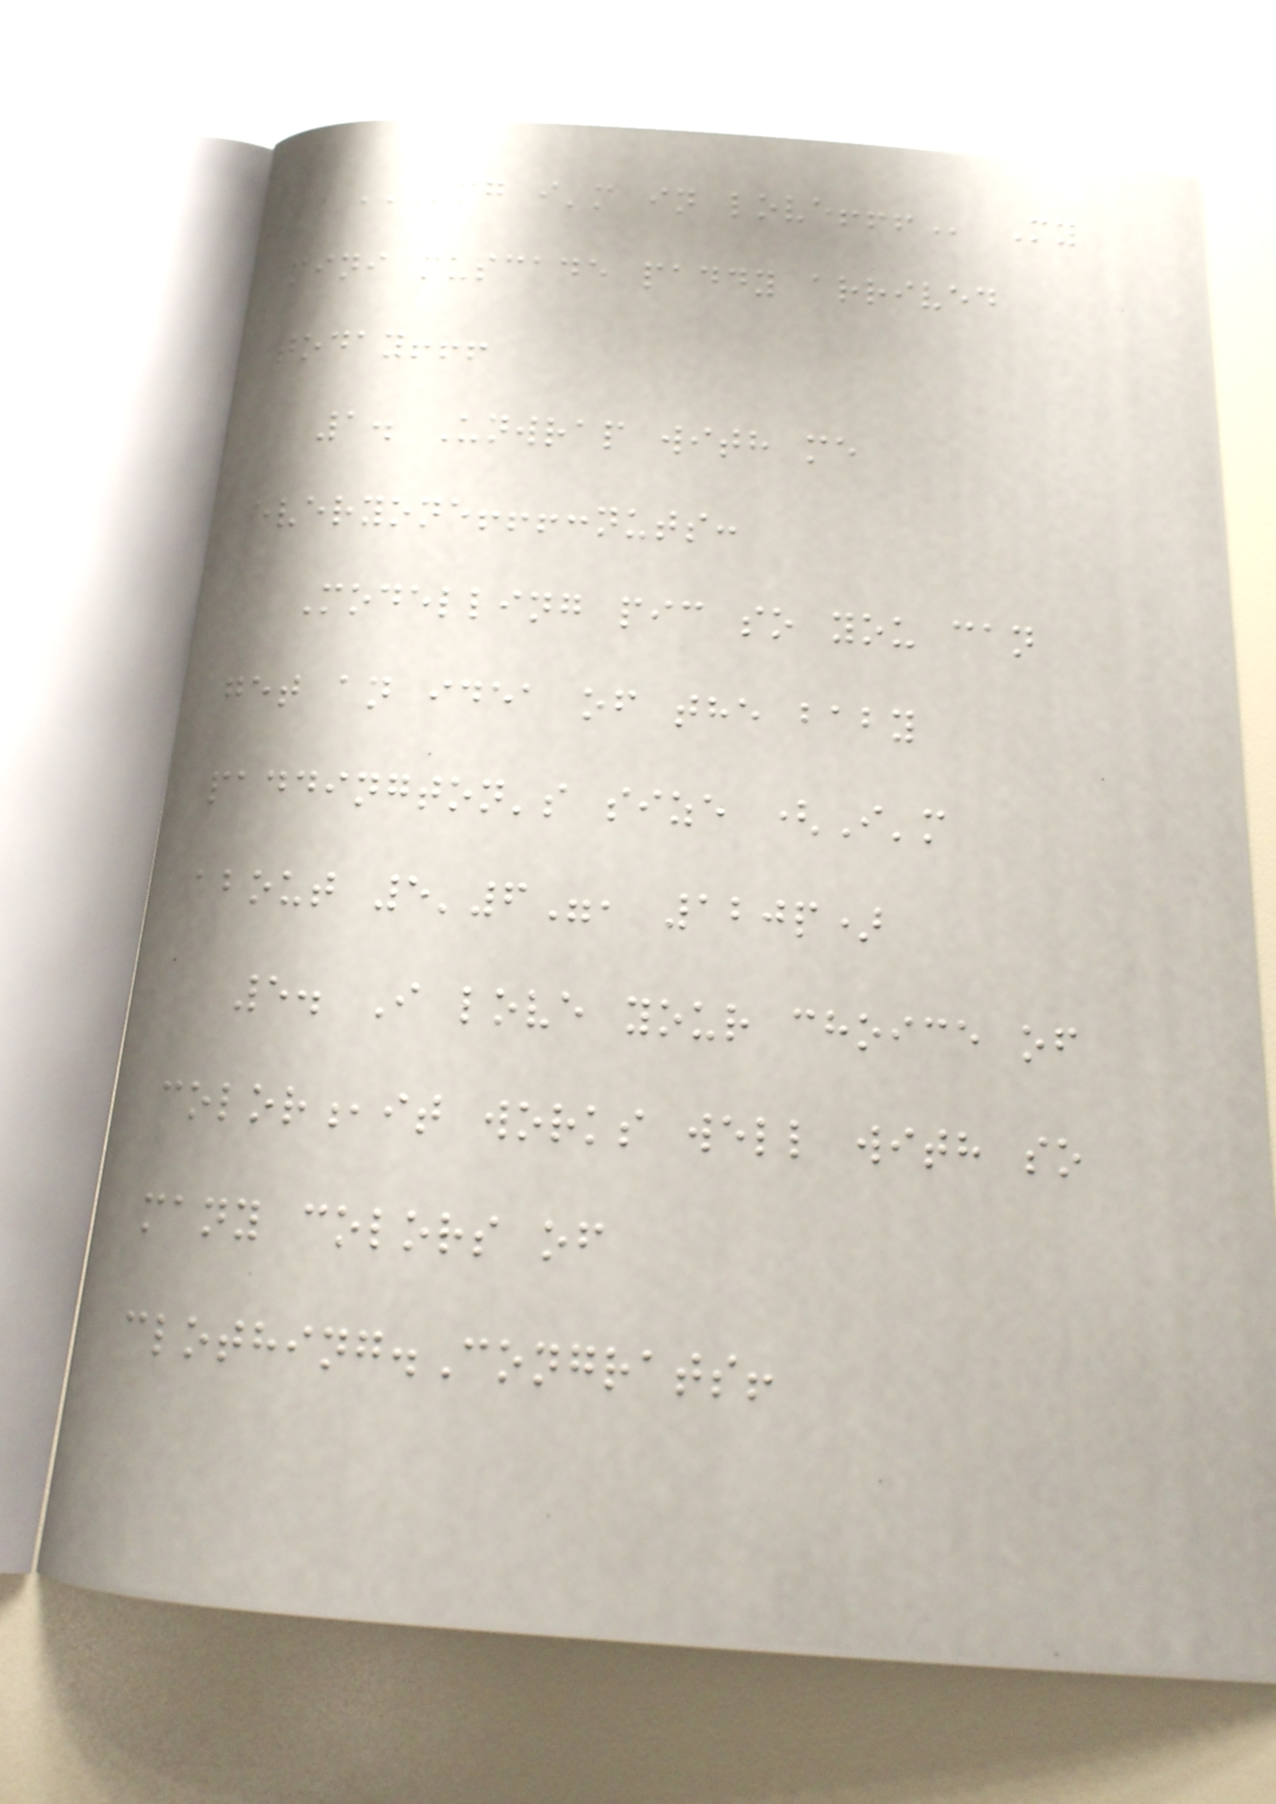OMG I'M IN LOVE!!! My
mini muscade paddy arrived
today!!!
1. Unwrap with me
everyone!!!:nuts:
Modelling pic so you can
get an idea of the baby
paddington's size (I'm
about 5'6", 120p)
5. I love your choice of
color,it works well with so
many colors of
clothing.Congrats!
